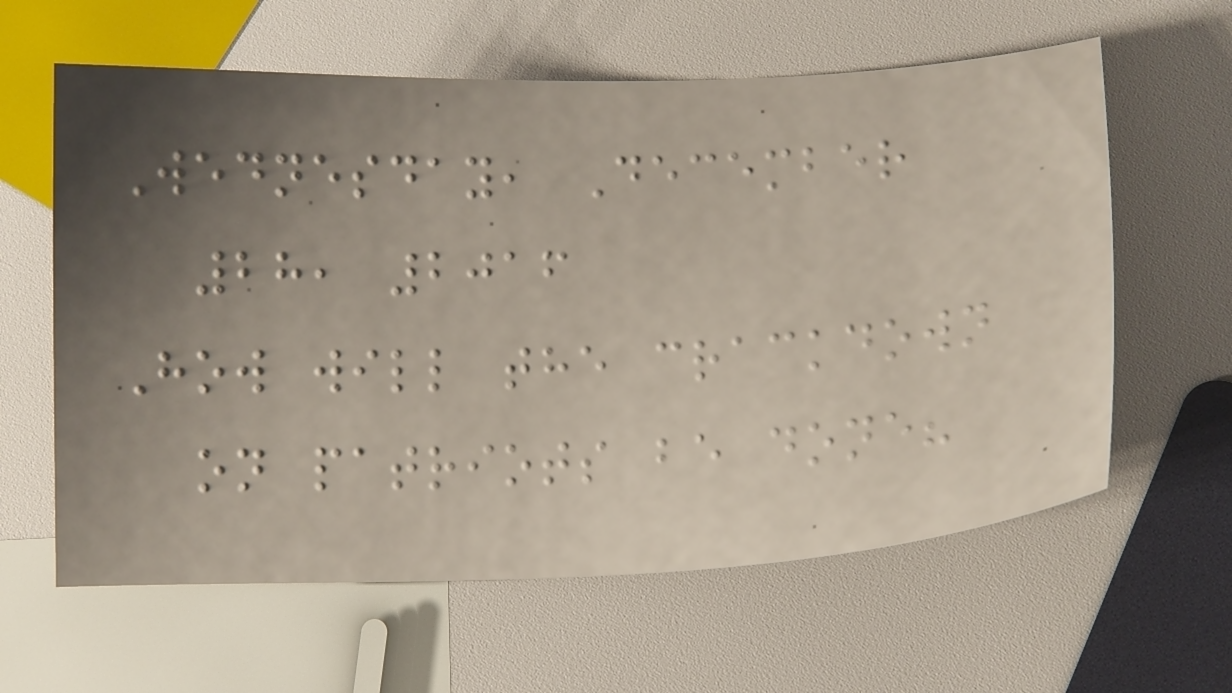Wednesday, December
28, 2016
How will the crackdown
on patriots be done?
